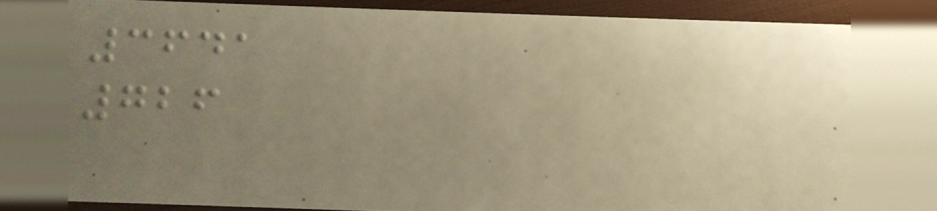3641
726
